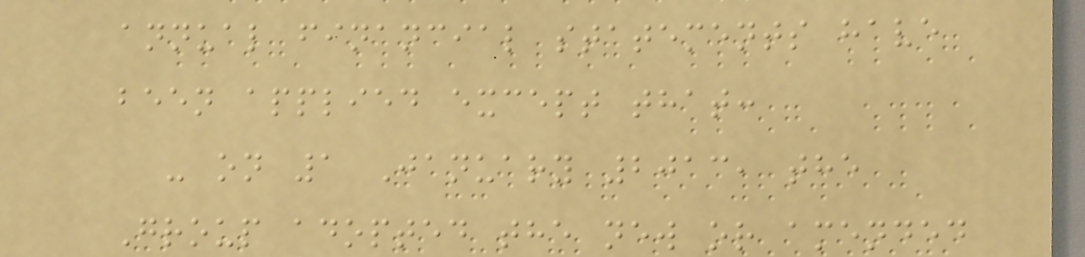annual financial statements have
been applied except that:
- on 1 January 2013, the
Group adopted the new or amended
